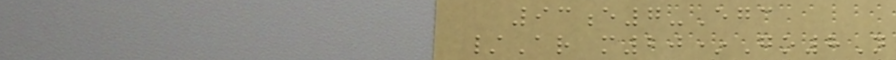93e7-Egc
/Ar m20*Go8N
